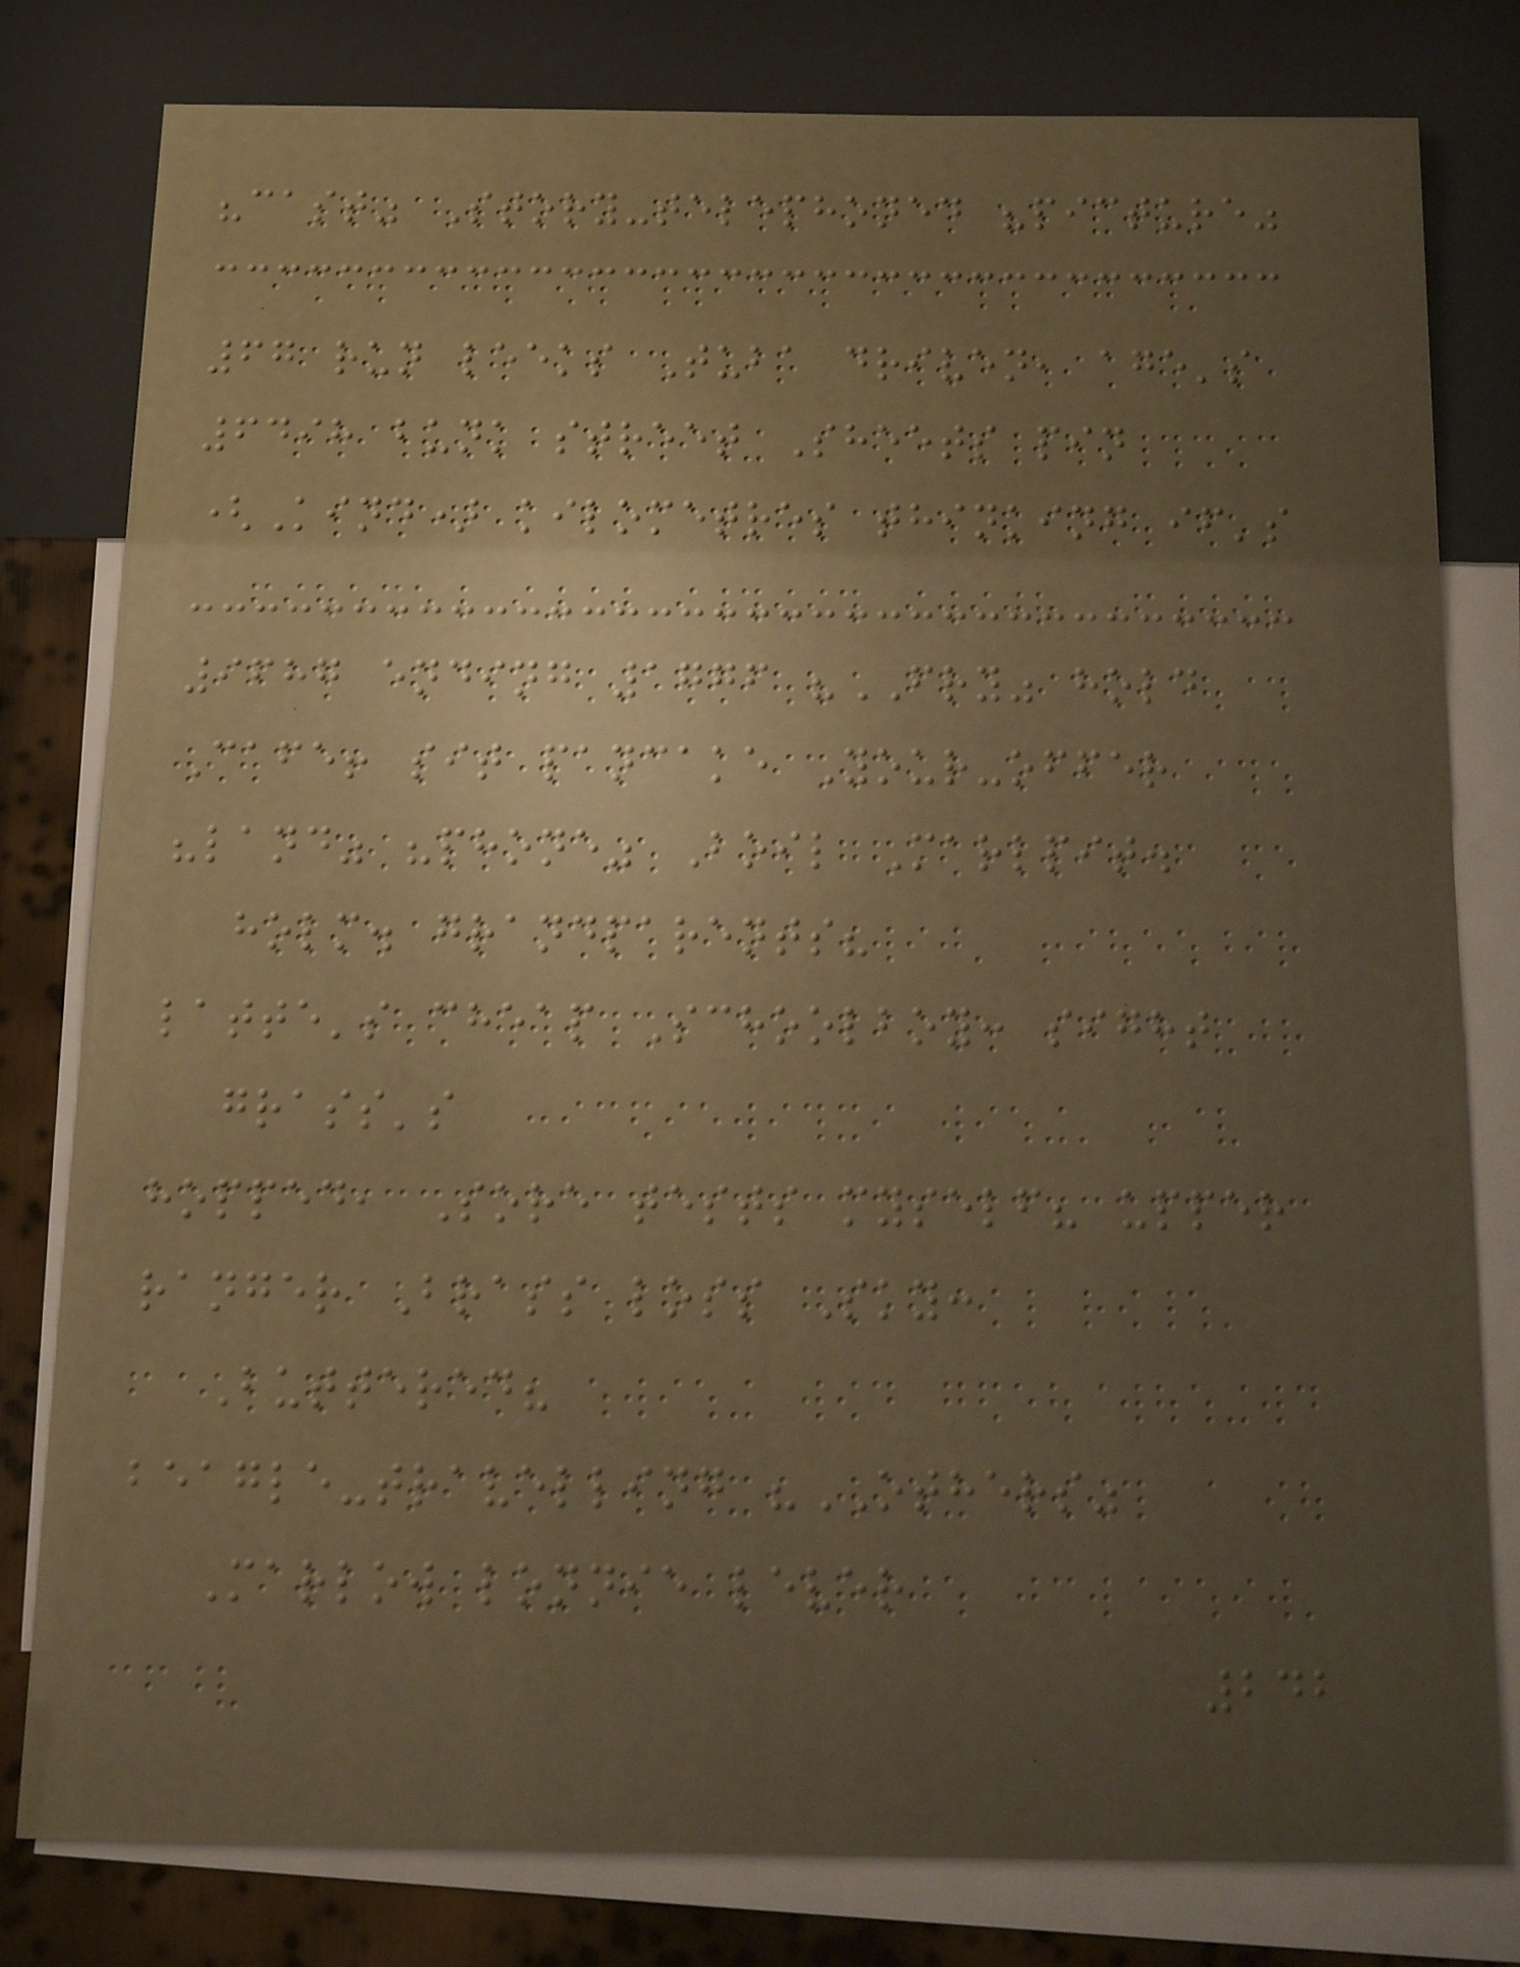"cast" Story-telephoned "picture"
67 run leeks Tuba driven, age's
6498 bunk street Sheets pin
(Kind) kilometres thinking if's
9687 ending 1776 "FRY" hold
Cafe! sit pancake Your-offer
"land" "phone" Boil Marlpit.
holm. grandparents?
latte's cheap Schoolboy: sight
grass's
hopped, Sore tests myself? upper
ranger Brass loss Sky:
Buttered?
beagle-travelling "OTHERS"
Marlow lonnie lever
242
